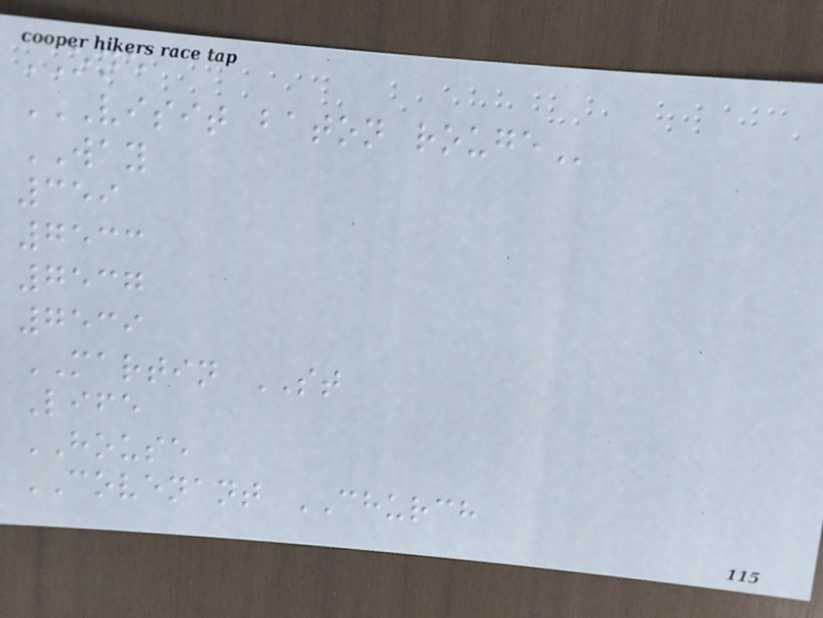ONE
VISIT BATON ROUGE
WAY
359
7533
7537
7539
MARTIN ST
Life
HOUSE
COVENANT CHURCH
